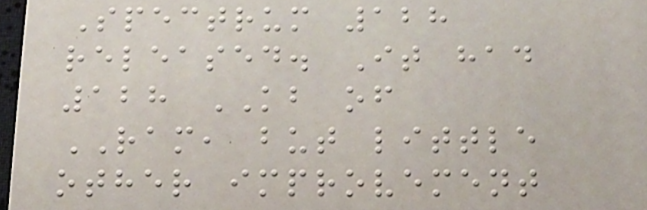Spectrum 128
released. It had
128 KB of
RAM, but little
other improvement
